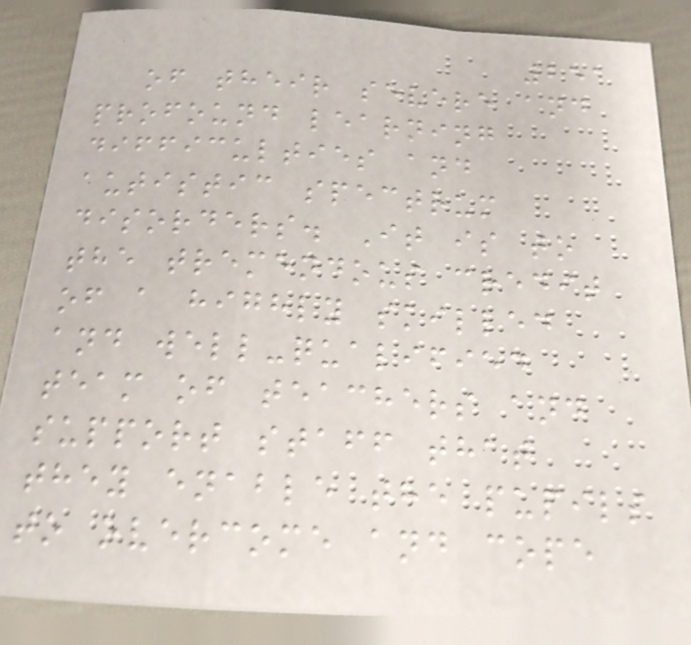251
of their severe and
profound learning
difficulties and
autistic spectrum
disorders. It is to
the tremendous credit
of a highly skilled
and well-qualified
team of teachers and
support staff that
they enable the pupils
to overcome and cope
